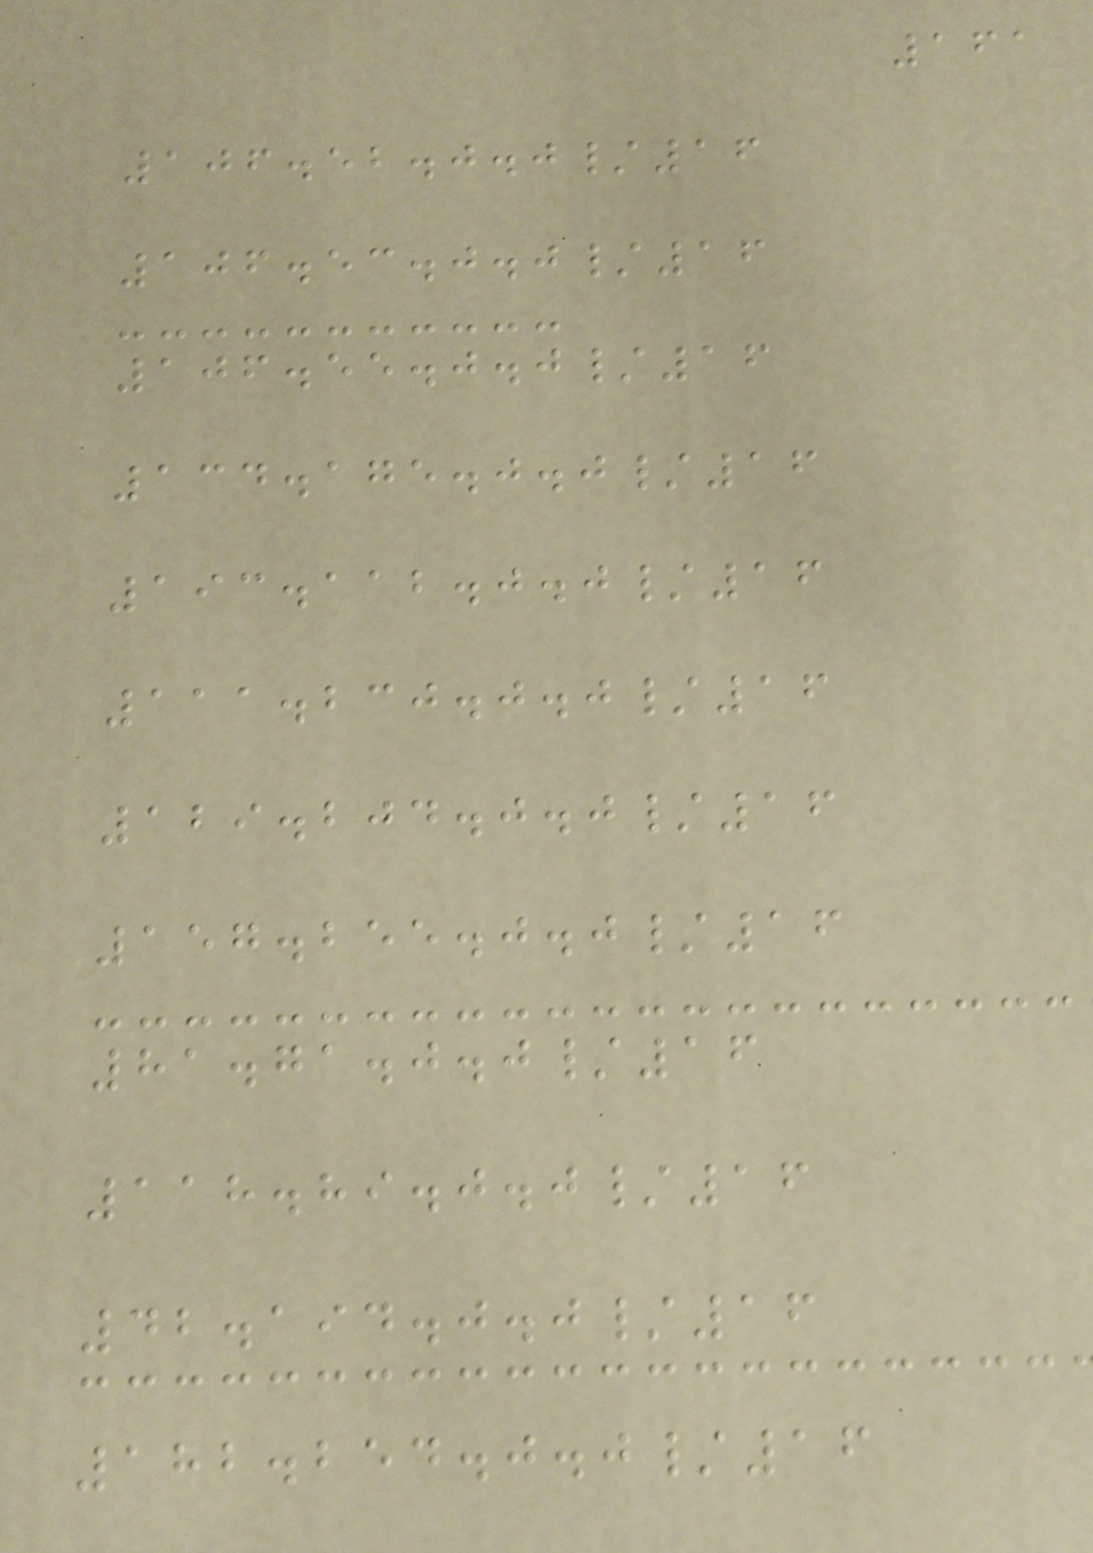161
106.52.0.0/16
106.53.0.0/16
106.55.0.0/16
134.175.0.0/16
193.112.0.0/16
111.230.0.0/16
129.204.0.0/16
157.255.0.0/16
81.71.0.0/16
118.89.0.0/16
42.194.0.0/16
182.254.0.0/16
